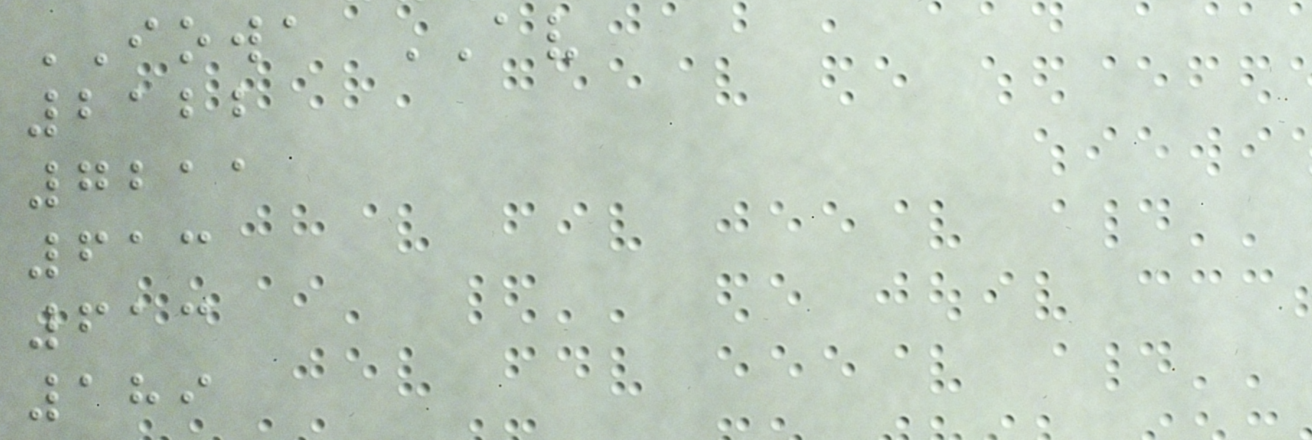IOWA AV
2122
7211
613
613
189
